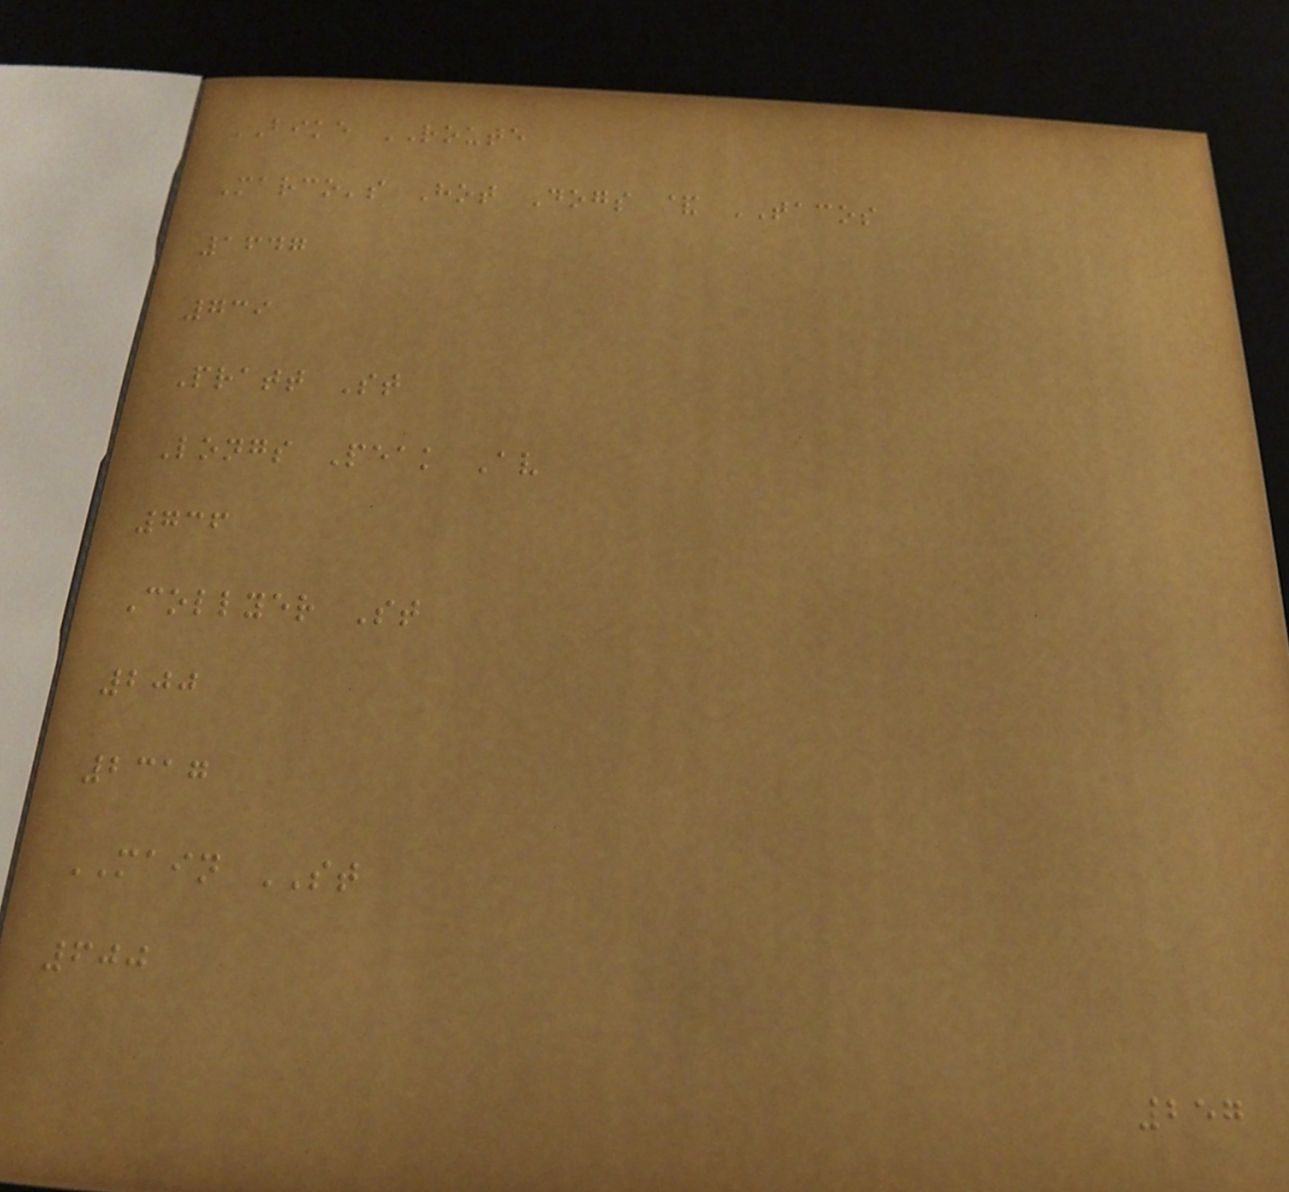BIKE ROUTE
Marco's Hot Dogs & TACOS
1647
739
Pratt St
Longs Peak Av
736
Collyer St
200
2317
MAIN ST
600
257
